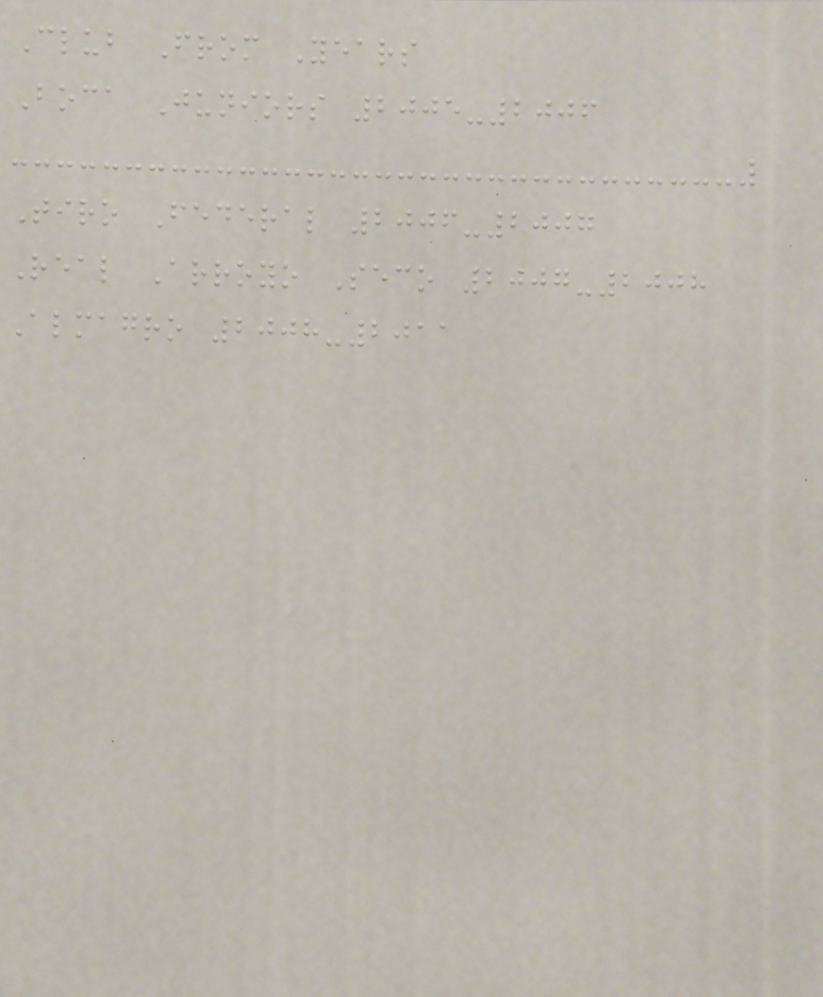Club From Years
Boca Juniors 2005-2006
Tiro Federal 2006-2007
Real Arroyo Seco 2007-2008
Almagro 2008-2011
